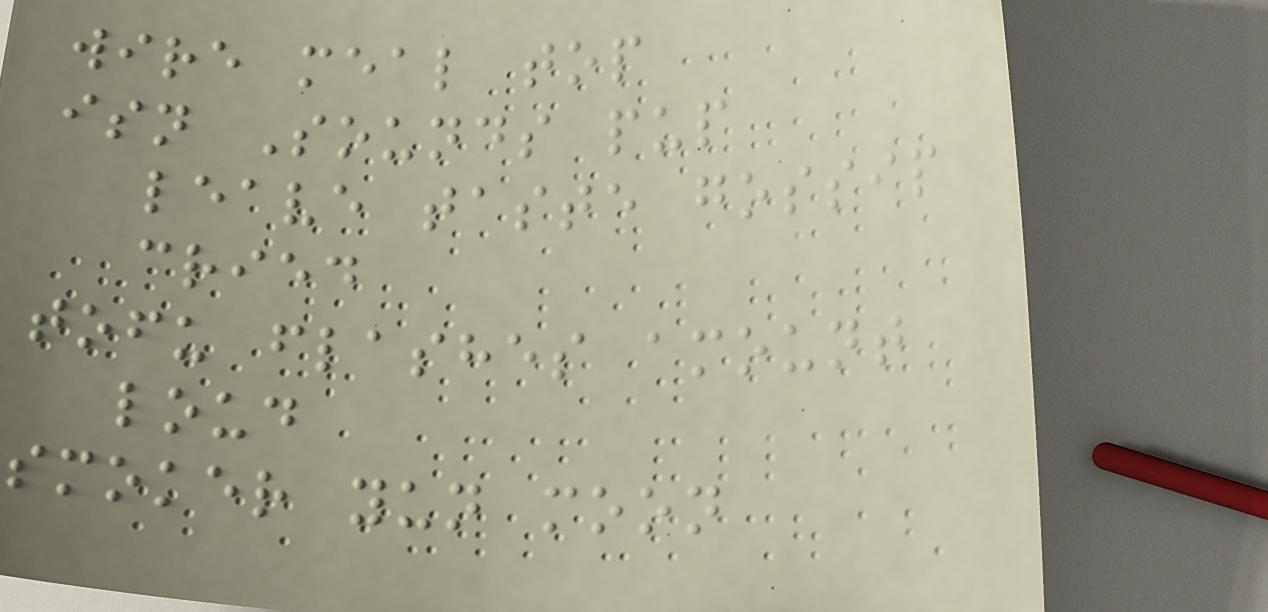wire meal top
isn Sounds pup
leave taste gossip
cried
tofu flashes amount
loud
smoker yun moon
